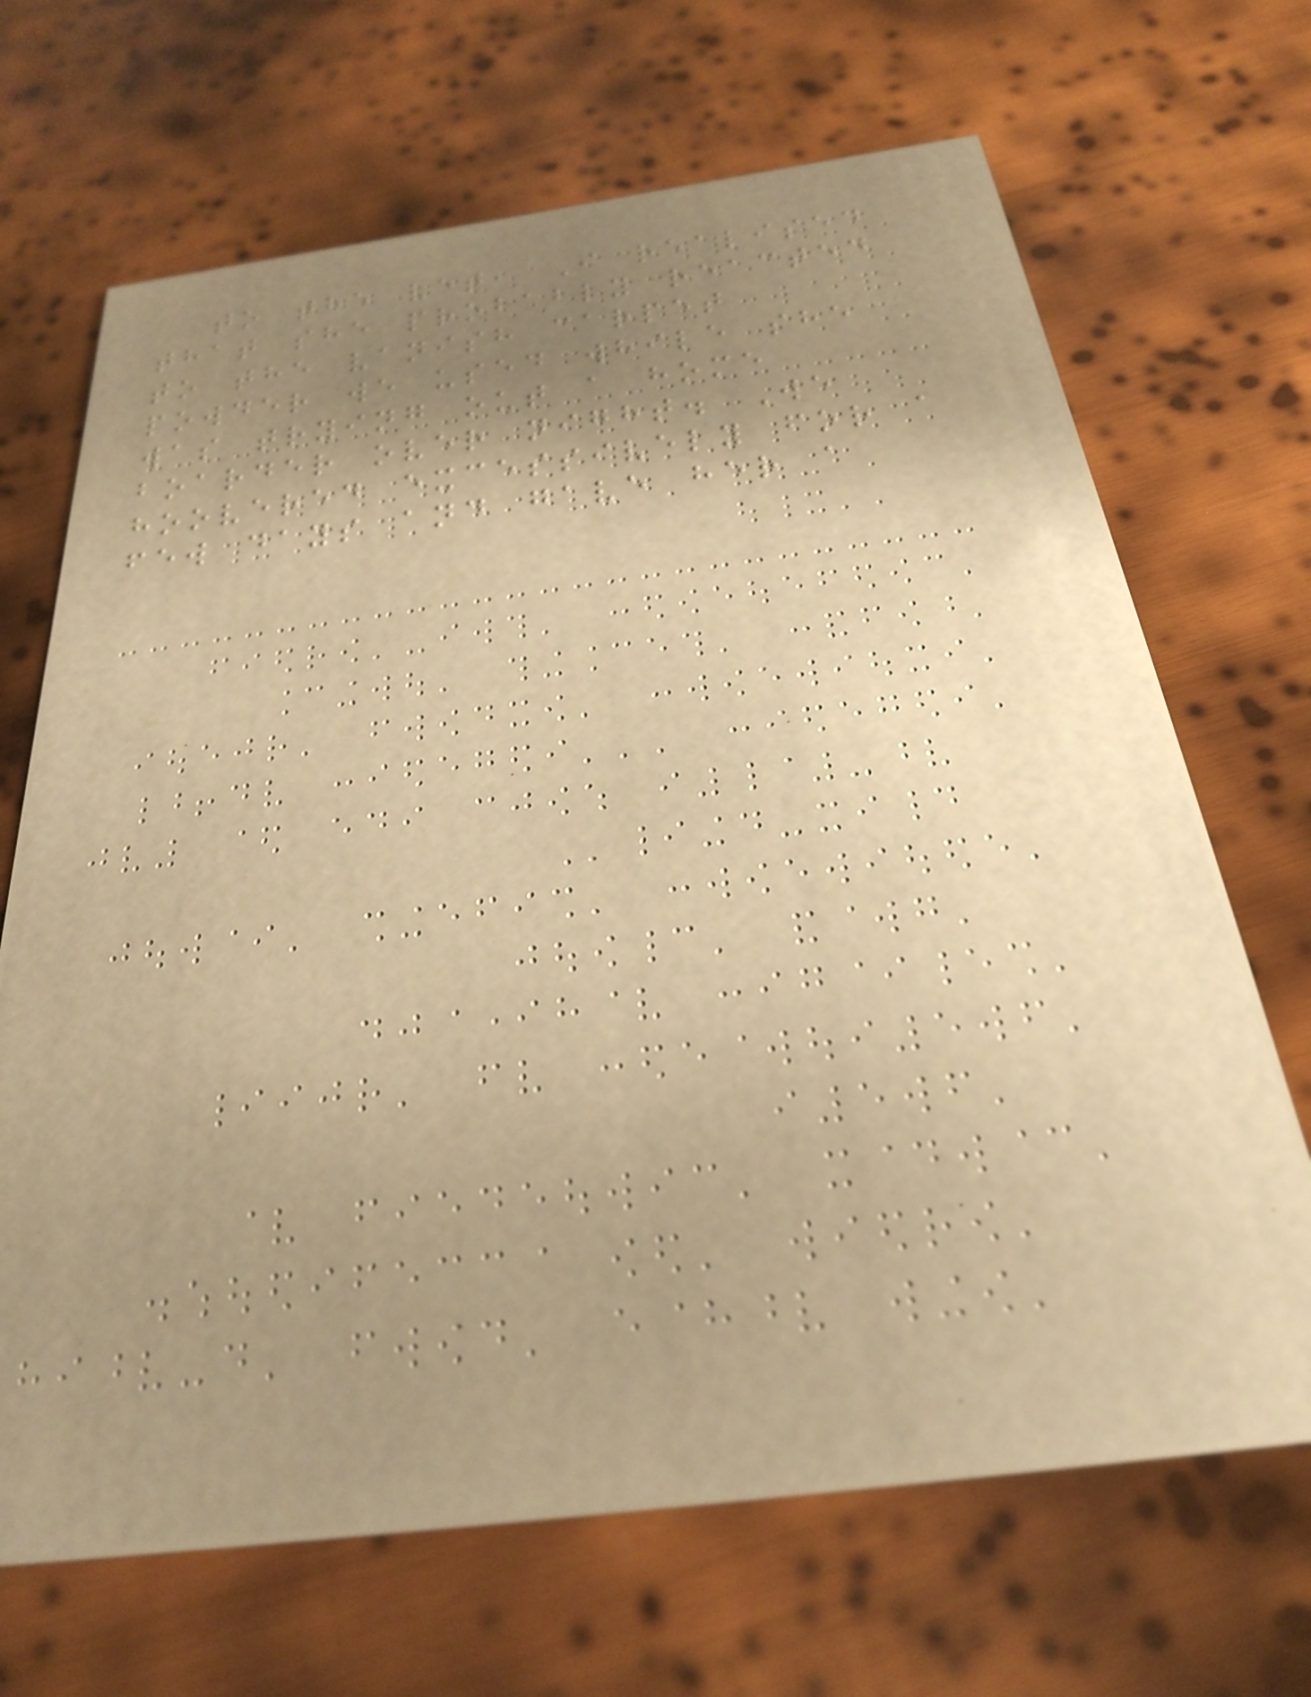to the vet, I realised
that she probably reacted
to the vanish carpet
powder we used while she
was trying out a home
boarder over night. We
hoovered excessively for a
few days and gave her a
